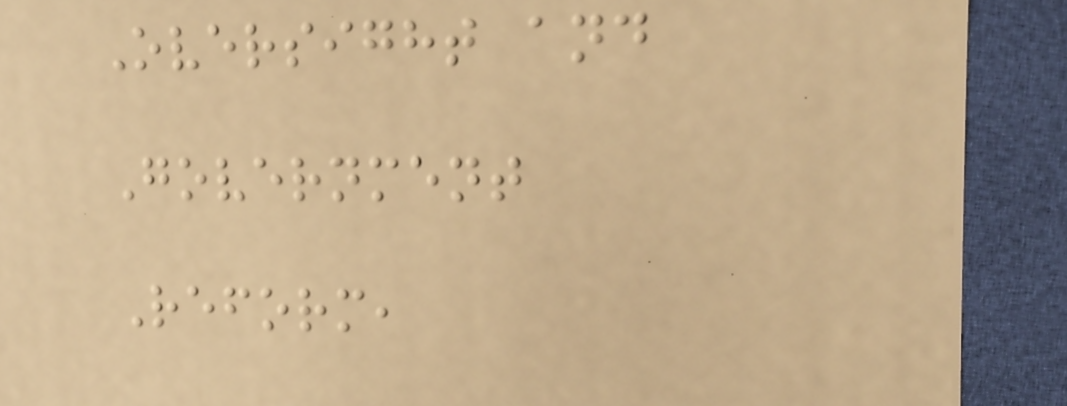Oversight and
Government
Reform,
